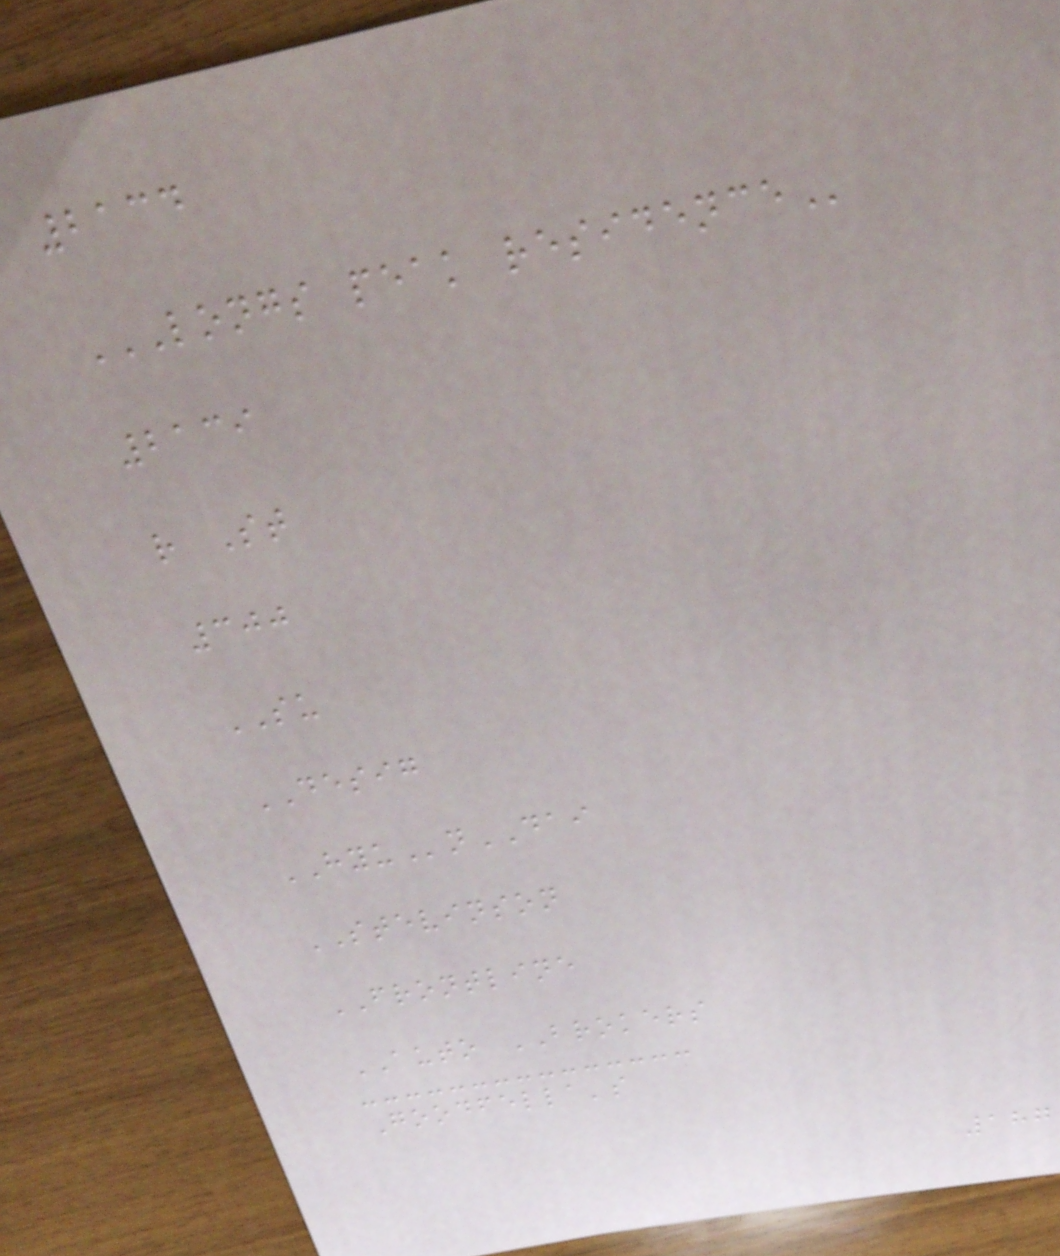2134
LONGS PEAK RESIDENCE
2139
r St
300
SU
DESIG
HYUnDAI
STEVINSON
FRONTLINE
AUTO BROKERS
Goodfella's
187
